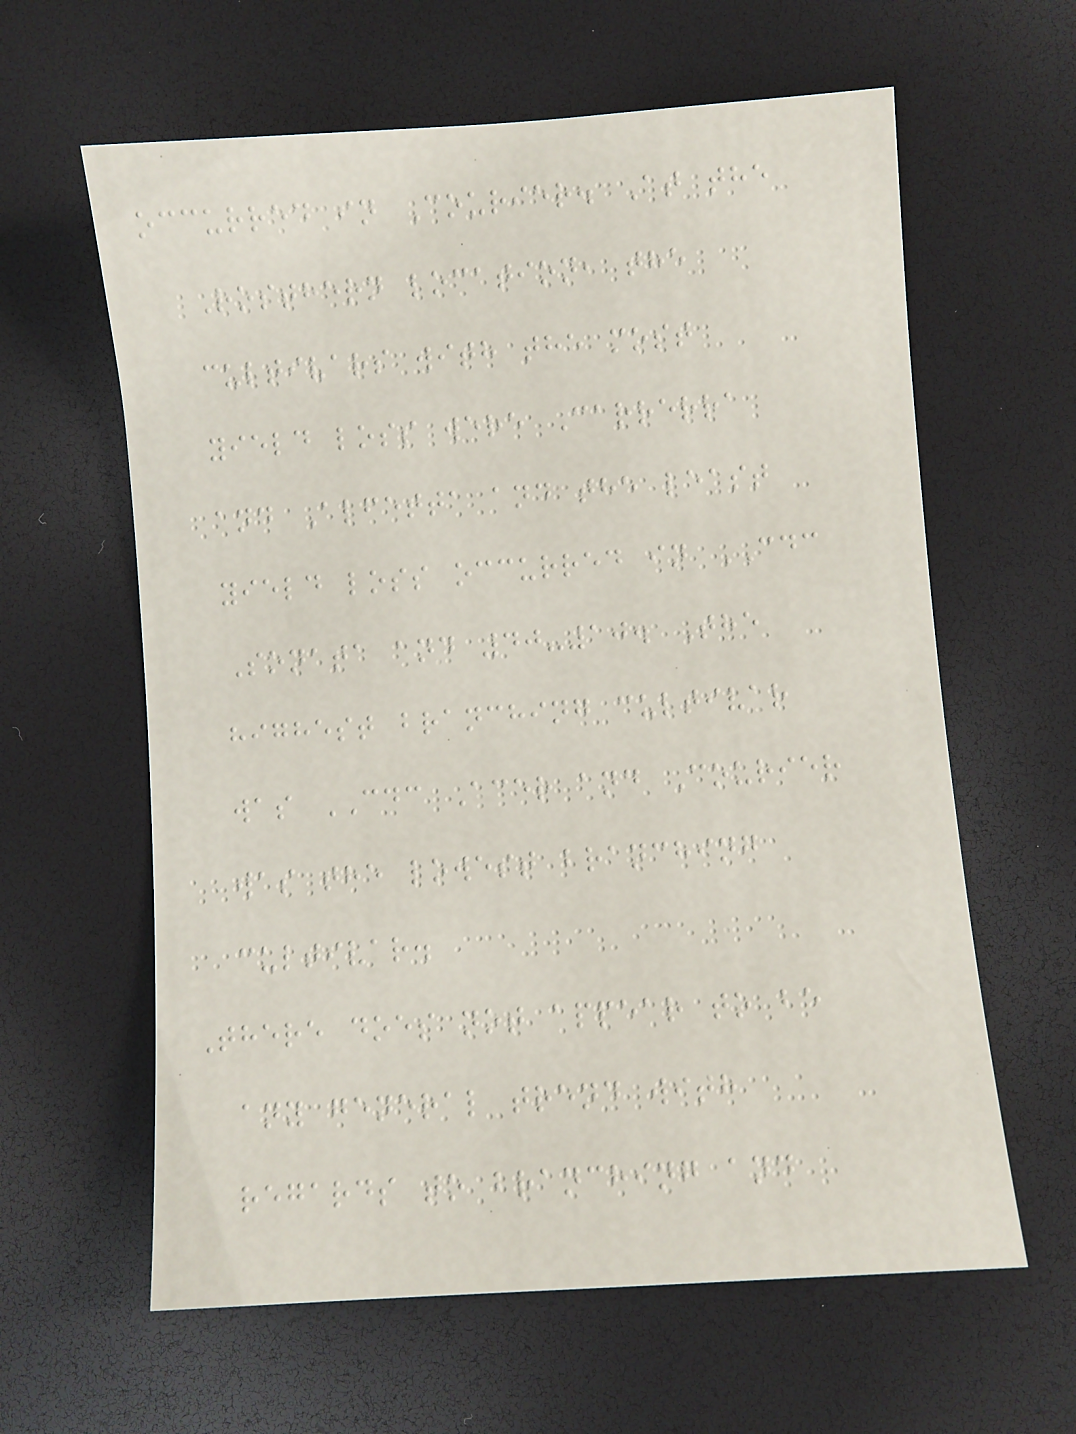occurred in Courier. At the
Rosthern location, the
cultivars with the most
yield loss were Carrerra
and Alfetta and the least
yield loss occurred in CDC
Sonata and 40-10. The
highest branching cultivar
was CDC Acer and Courier
was the lowest branching
cultivar.
There does not appear to be
any general trend with
regards to branching and
